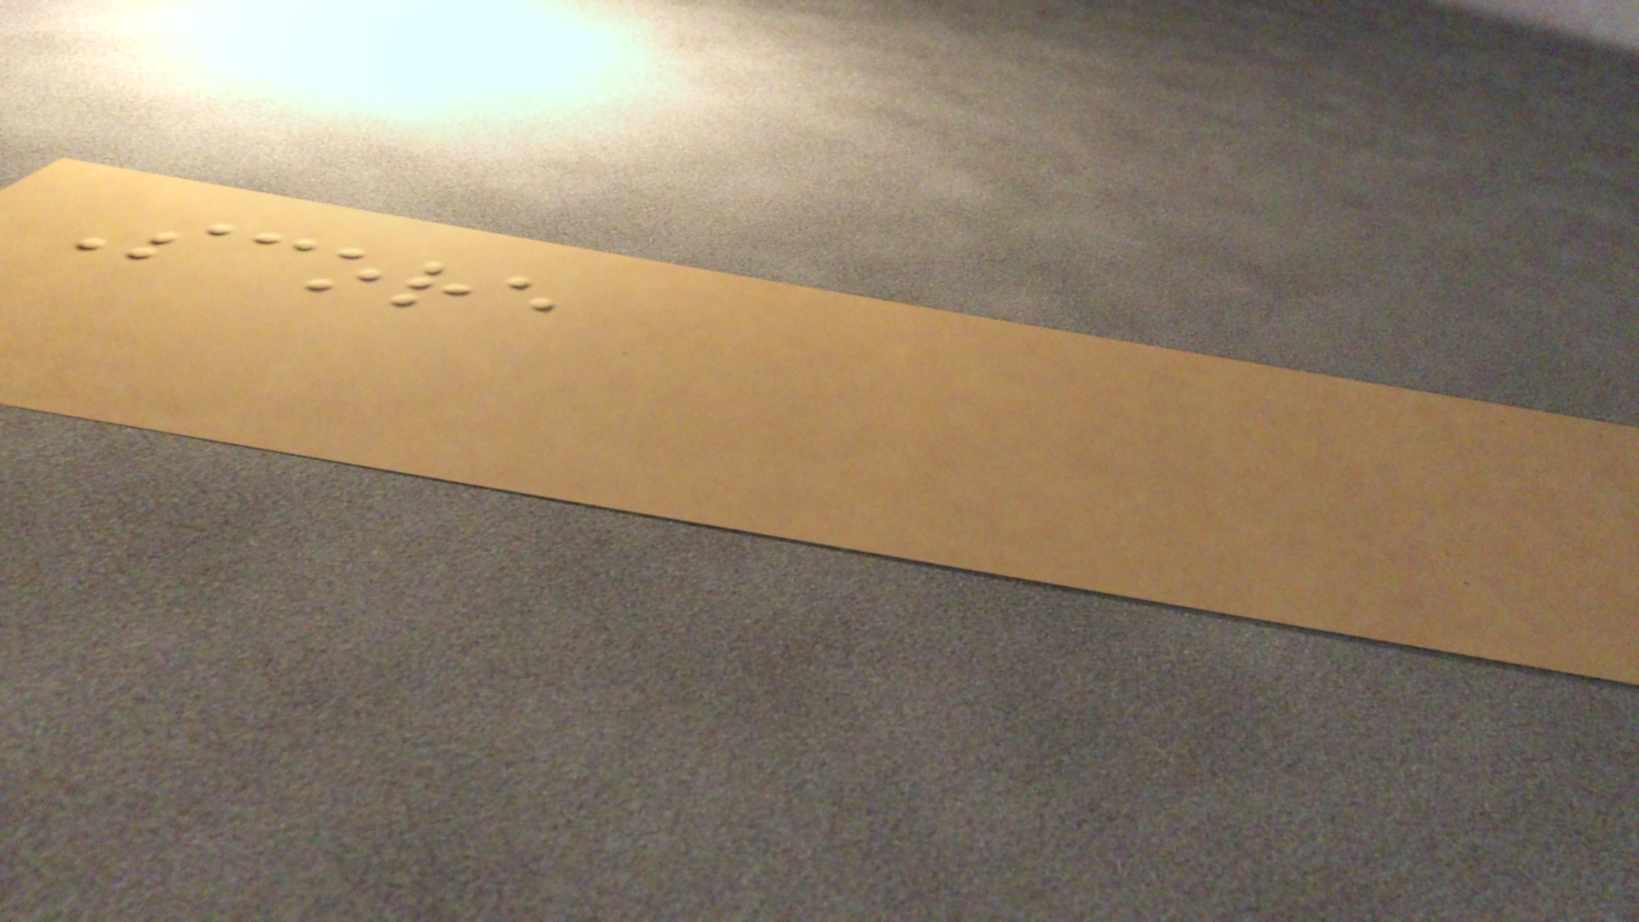Score
